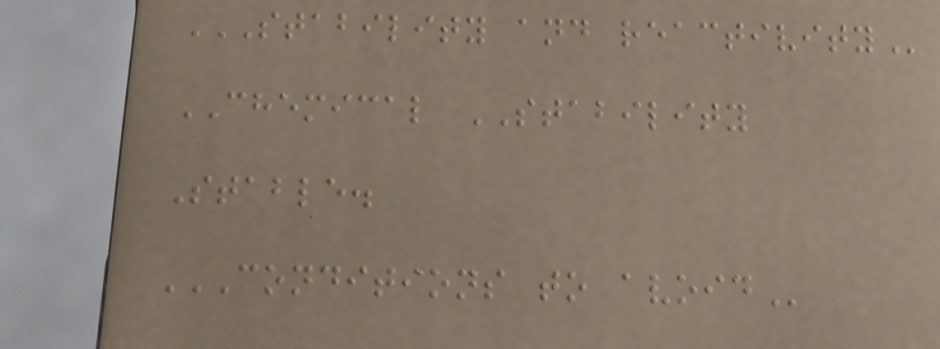STABILITY AND REACTIVITY
CHEMICAL STABILITY
Stable.
CONDITIONS TO AVOID
